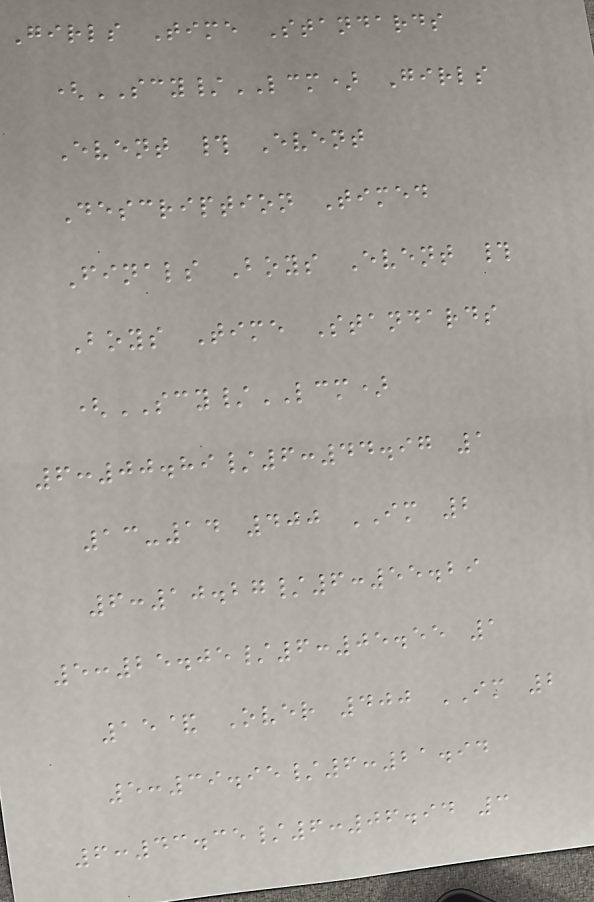Girls Time Standards
(SCY/LCM) Girls
Event # Event
Description Timed
Finals Boys Event #
Boys Time Standards
(SCY/LCM)
6:00.89/6:44.97 1
13-14 400 IM 2
6:10.27/6:55.29
5:25.05/6:05.55 1
15& Over 400 IM 2
5:39.95/6:21.94
6:43.35/6:06.94 3
